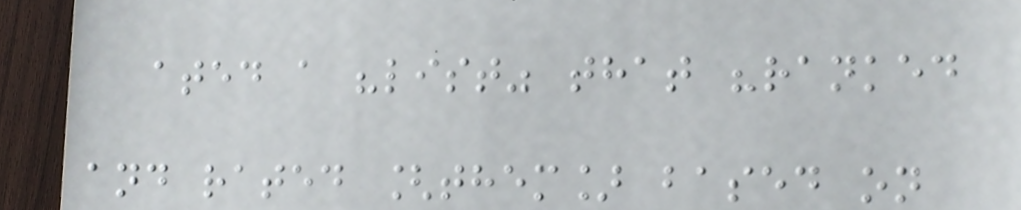ated a "list" that "ranked
and rated [them] based on
